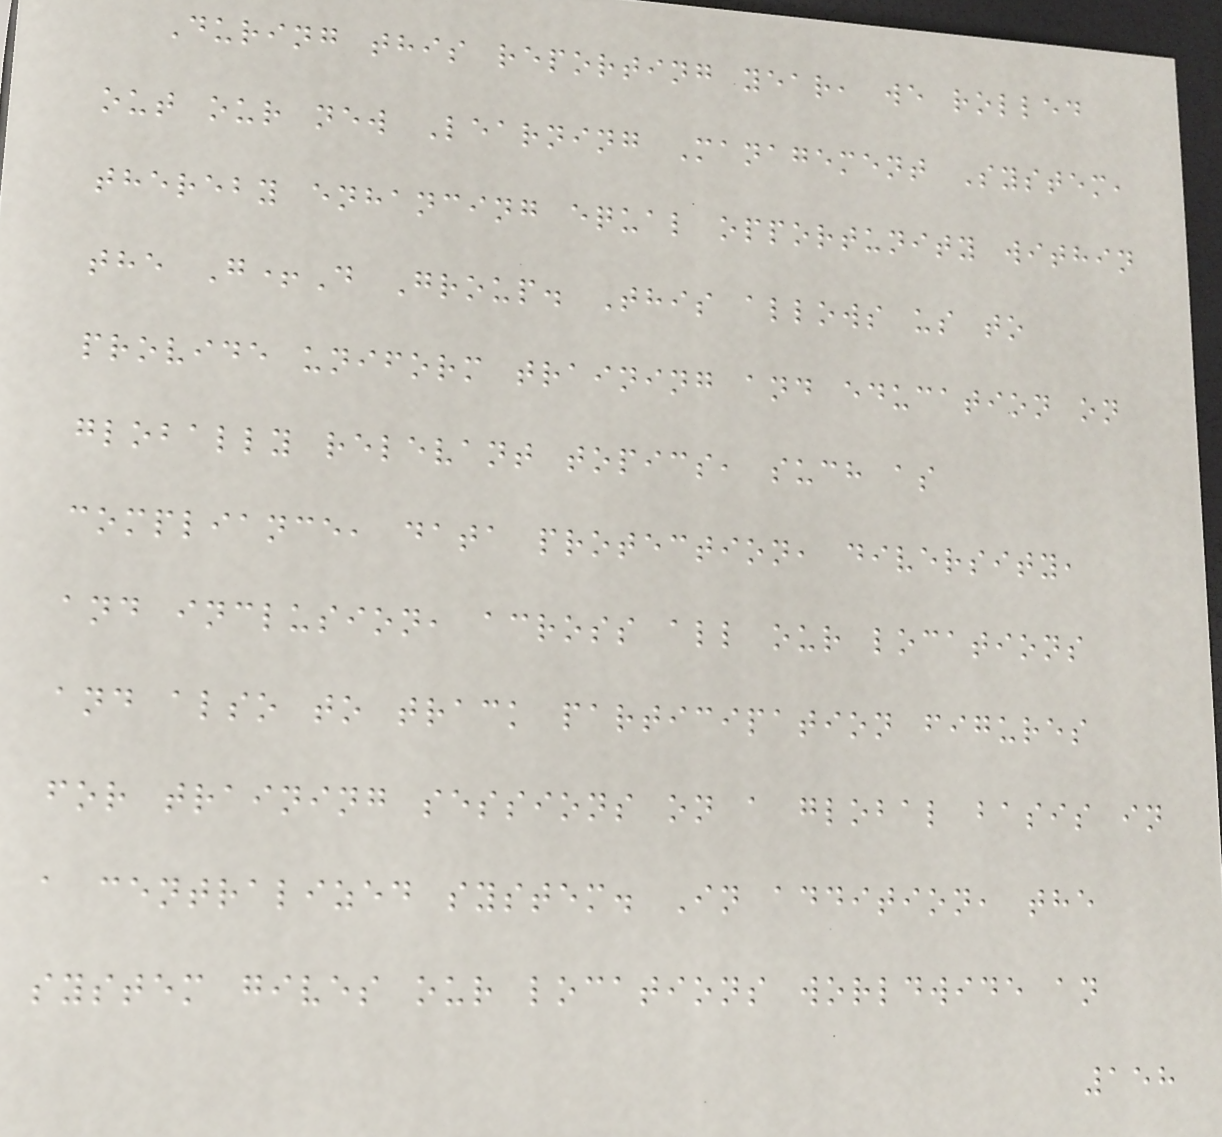During this reporting year, we rolled
out our new Learning Management System,
thereby enhancing equal opportunity within
the G+D Group. This allows us to
provide uniform training and education on
globally relevant topics, such as
compliance, data protection, diversity,
and inclusion, across all our locations
and also to track participation figures
for training sessions on a global basis in
a centralized system. In addition, the
system gives our locations worldwide an
158
